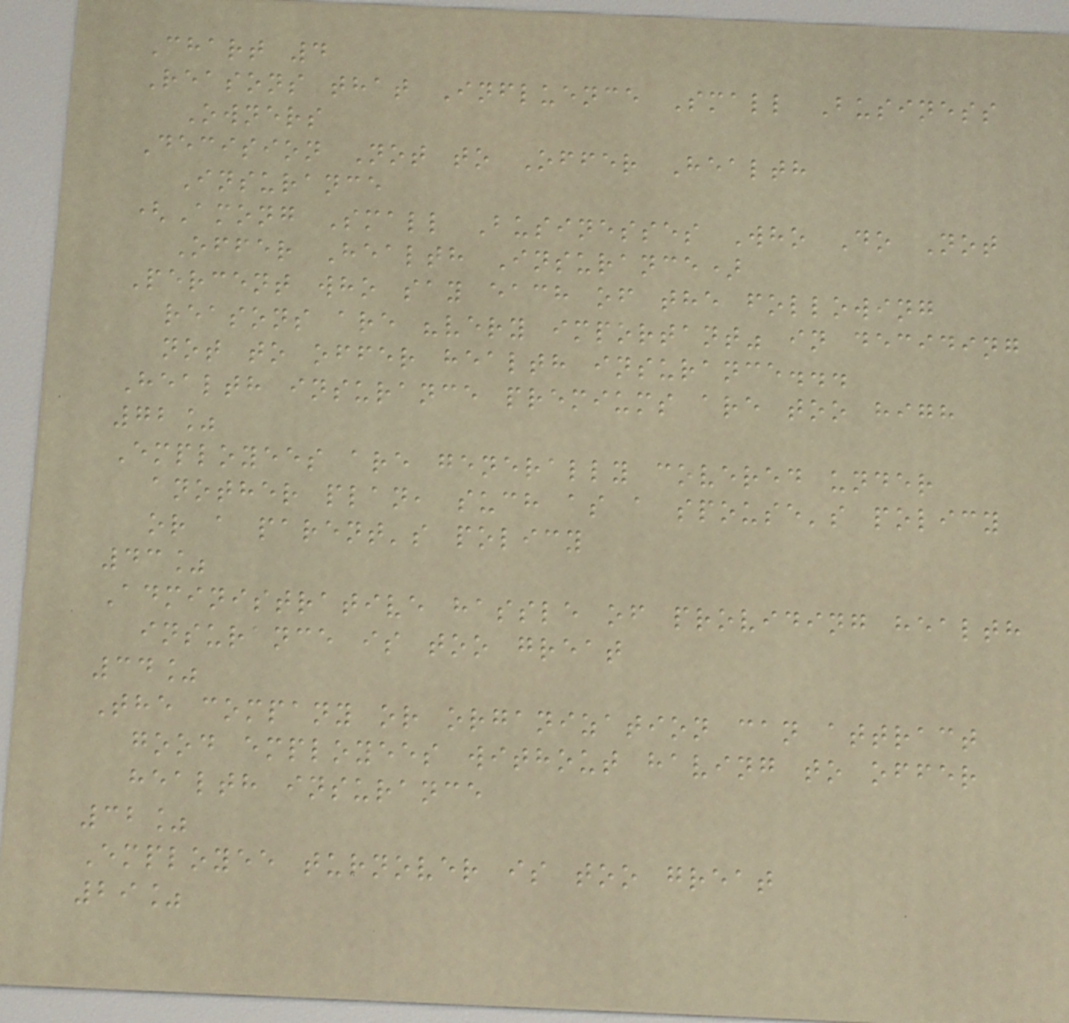Chart 4
Reasons that Influence Small Business
Owners
Decision Not to Offer Health
Insurance
(Among Small Businesses Who Do Not
Offer Health Insurance)
Percent who say each of the following
reasons are "very important" in deciding
not to offer health insurance...
Health insurance premiums are too high
72%
Employees are generally covered under
another plan, such as a spouse's policy
or a parent's policy
43%
Administrative hassle of providing health
insurance is too great
34%
The company or organization can attract
good employees without having to offer
health insurance
32%
Employee turnover is too great
29%
